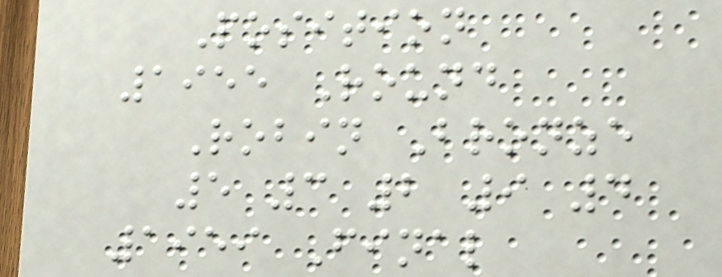Position
1955 Round
Robin Bronze
5 3 2 9 4
1959 Final
